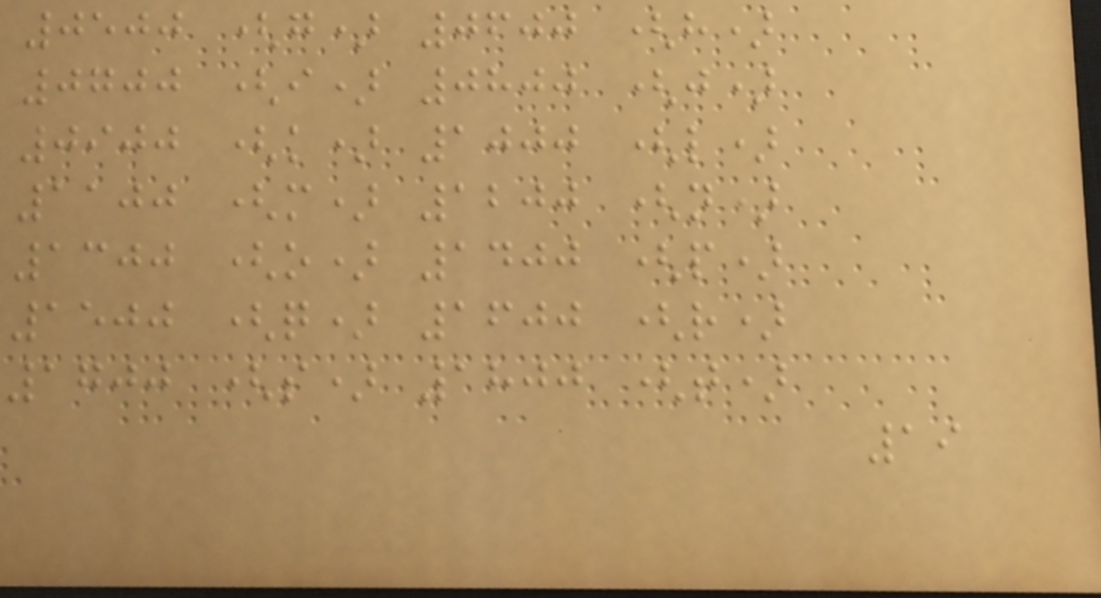0500 (g) 0600 (h)
0700 (i) 0800 (j)
0900 (k) 1000 (l)
1100 (m) 1200 (n)
1300 (o) 1400 (p)
1500 (q) 1600 (r)
1700 (s) 1800 (t)
19
